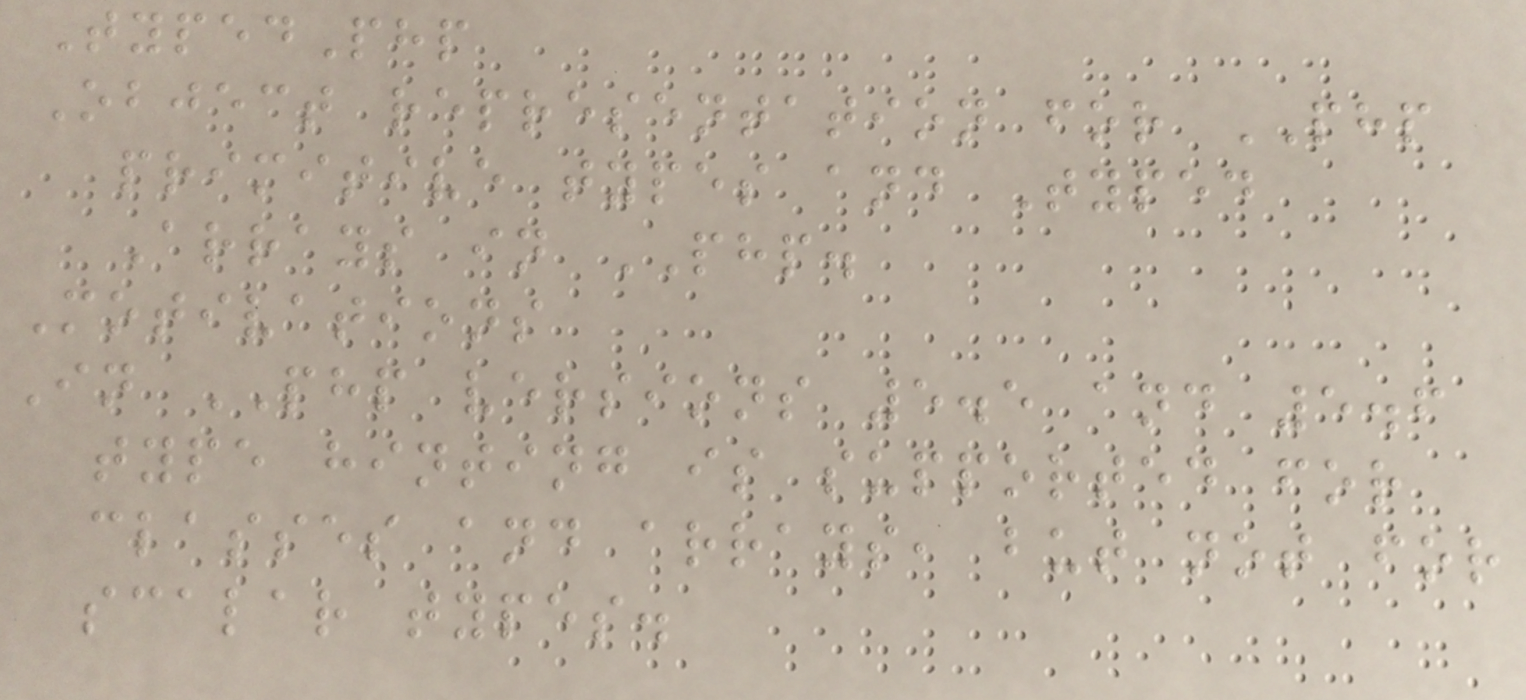TypedPhp
Object representation for PHP
primitive types and Typed
Arrays in PHP.
Motivations
In PHP versions 5.5 and 5.6
type hinting is supported for
classes and arrays, but not for
scalar types.
